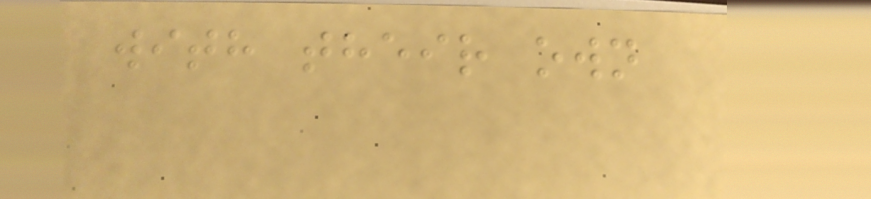with their own
